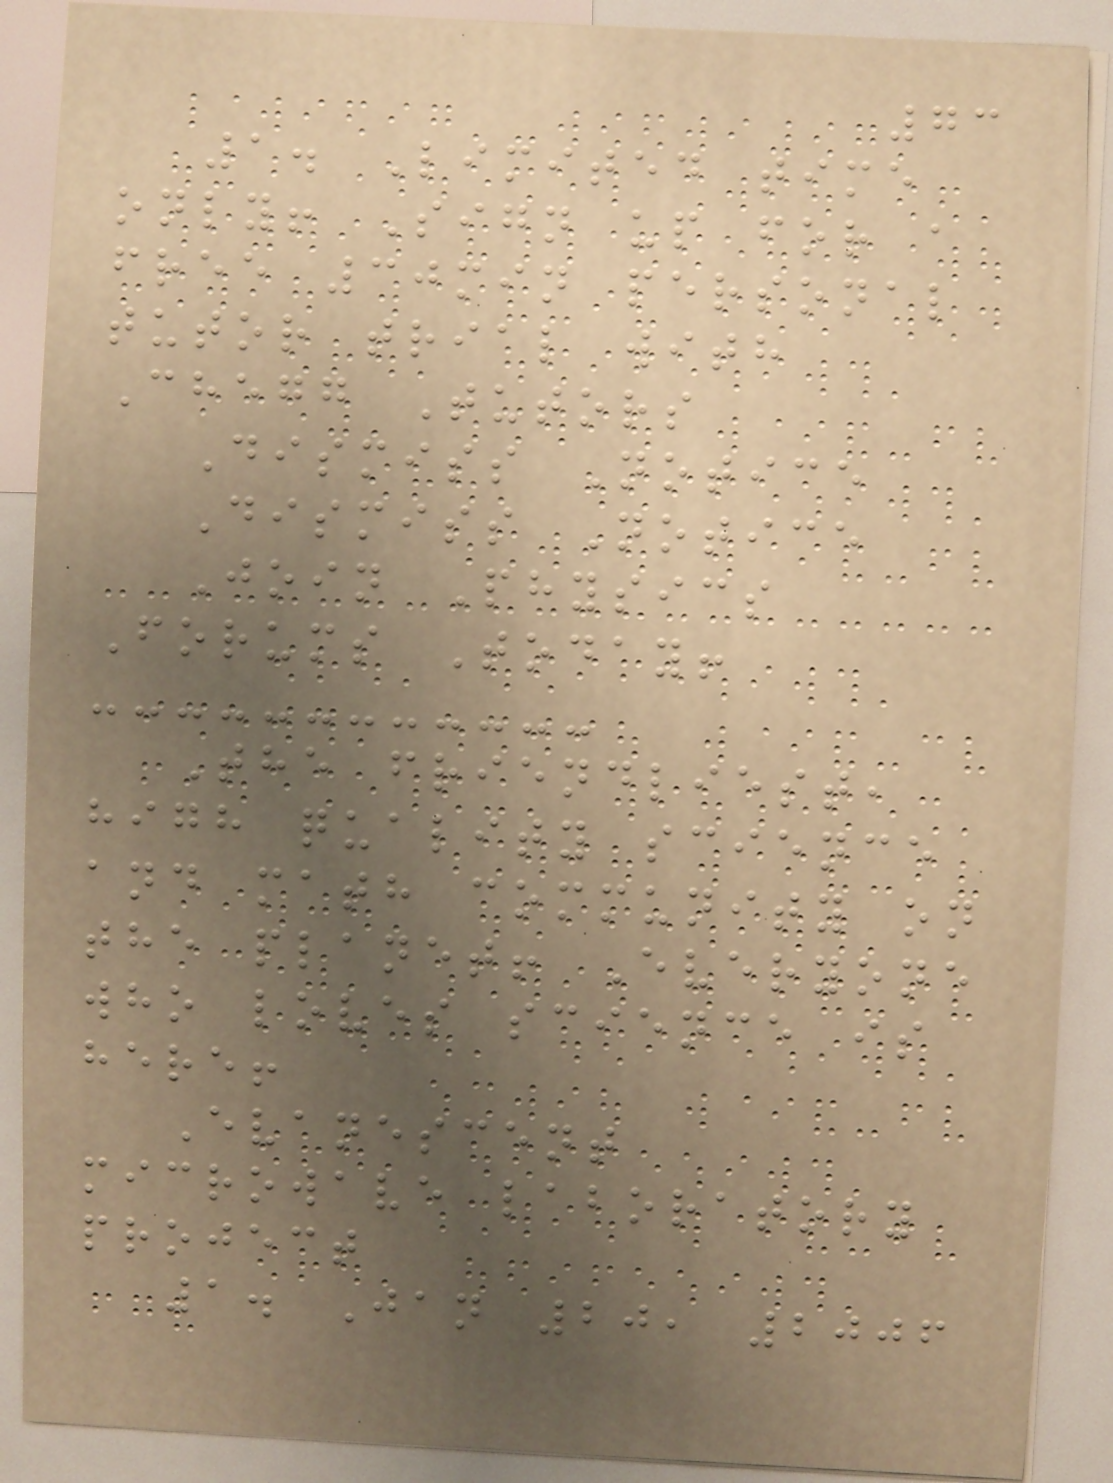73
1. Limited time
only! Sign up for a
free 30min personal
tutor trial with
Chegg Tutors
Dismiss Notice
Dismiss Notice
Join Physics
Forums Today!
The friendliest,
high quality science
and math community on
the planet! Everyone
who loves science is
here!
Evanescent
microwave laboratory
project
1. Jan 20, 2006
